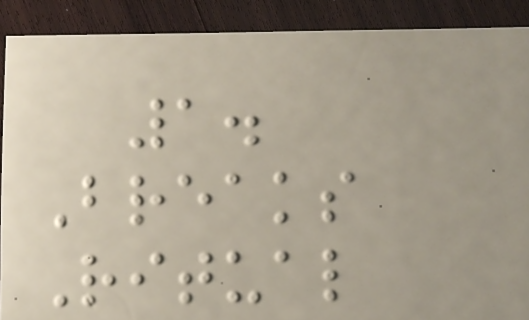1.
Breaks
Ritual
